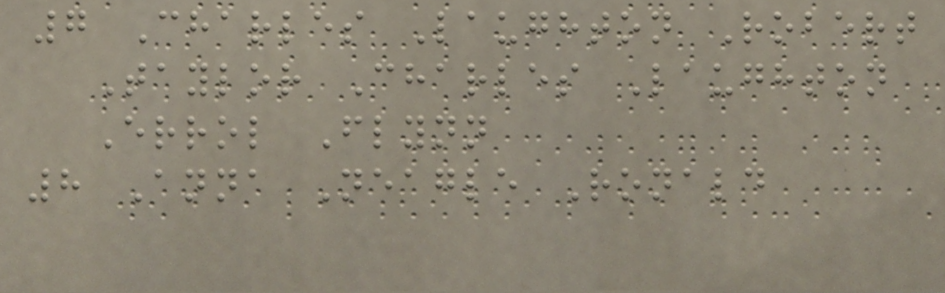7 Charles Laughton Robert
Taylor Charles Laughton
Errol Flynn
8 Anna Neagle Ronald
